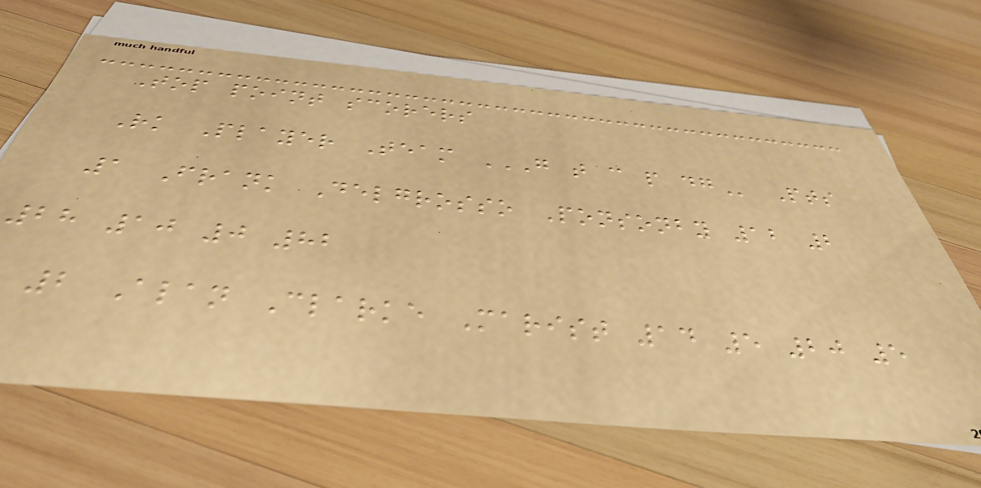Top point scorers
Rk Player Team G T C P DG Pts
1 Frank Delgrosso Ponsonby 12 2
28 10 0 82
2 Alan Clarke Marist 14 5 20 5
